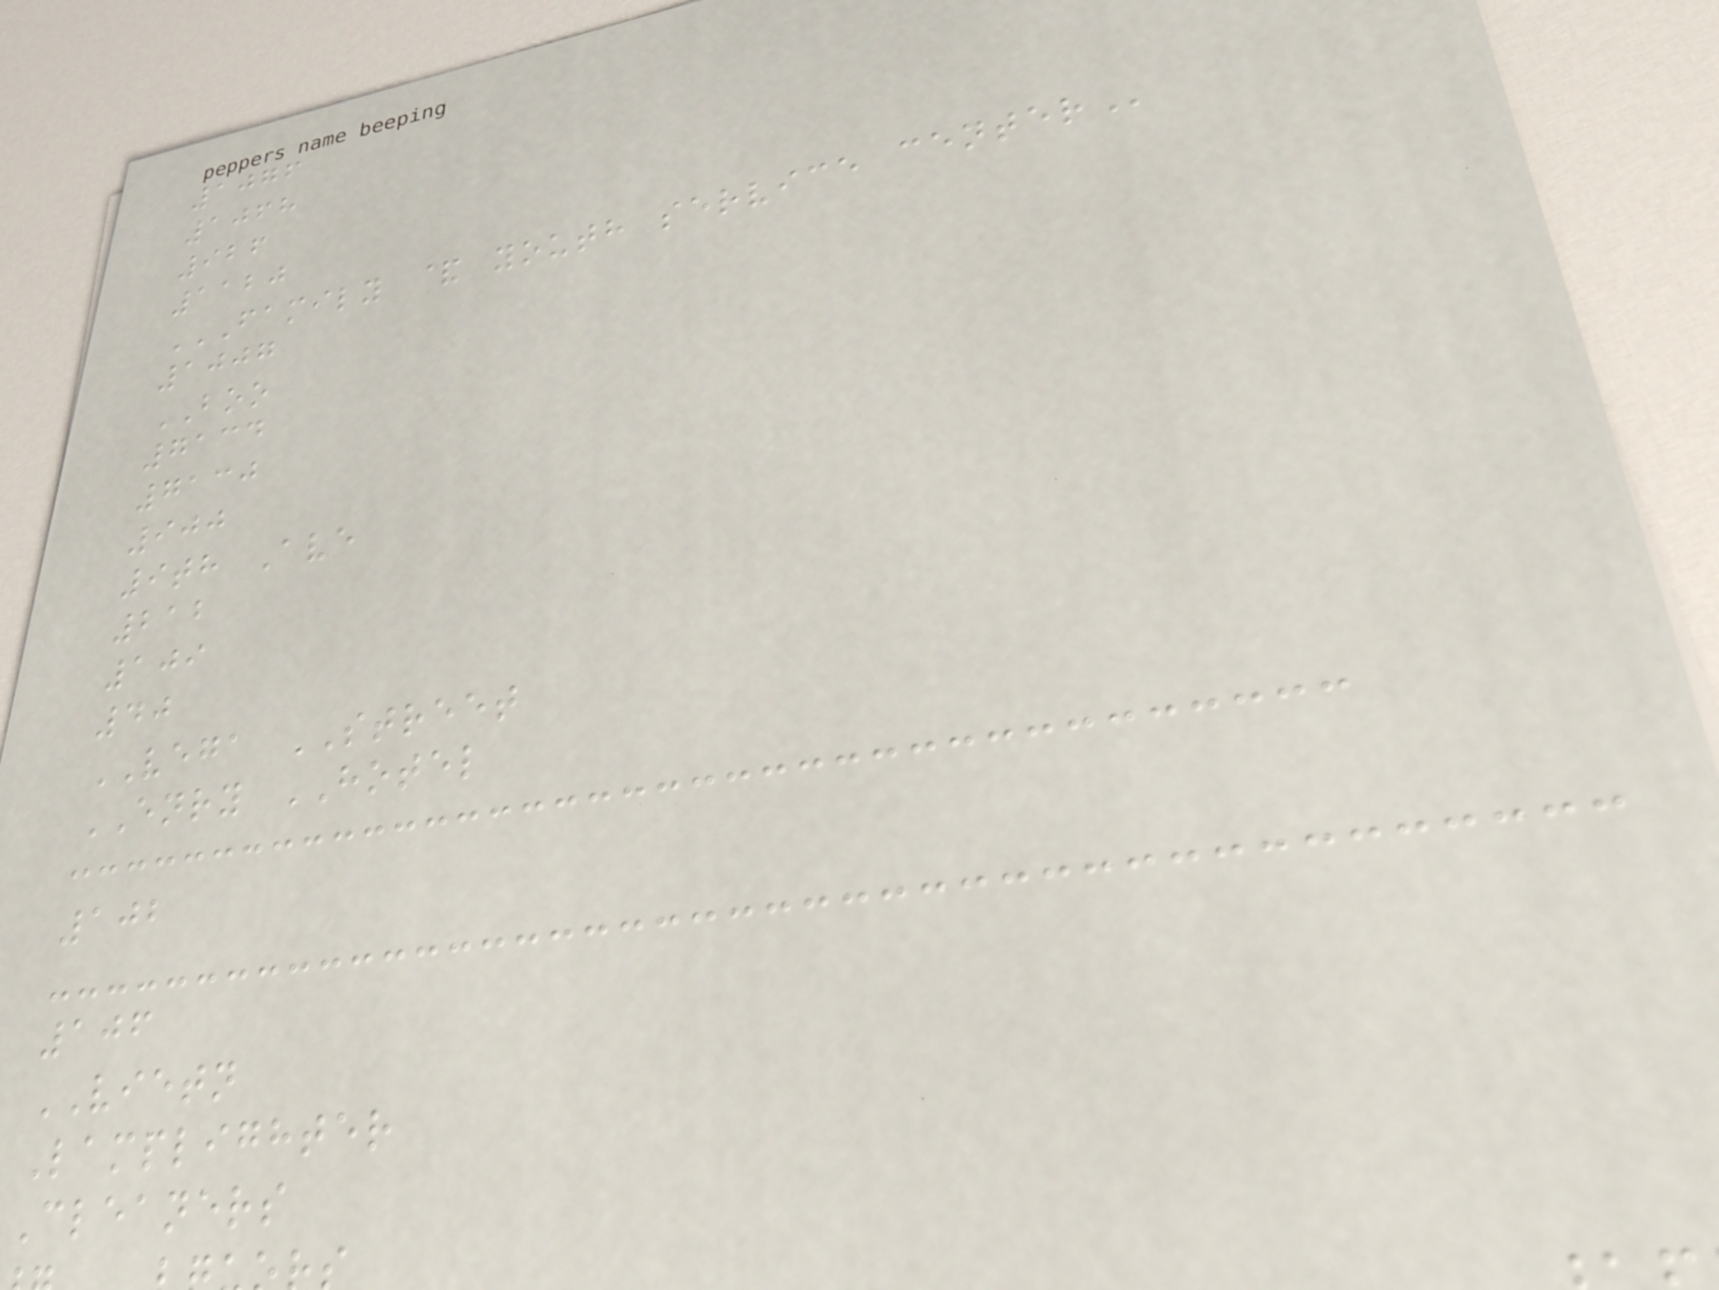1076
1068
926
1120
FAMILY & YOUTH SERVICE CENTER
1007
BOO
7134
7130
900
9th Ave
212
109
40
VEGA STREET
ENRY HOTEL
102
106
VIETN
Lamplighter
Cleaners
